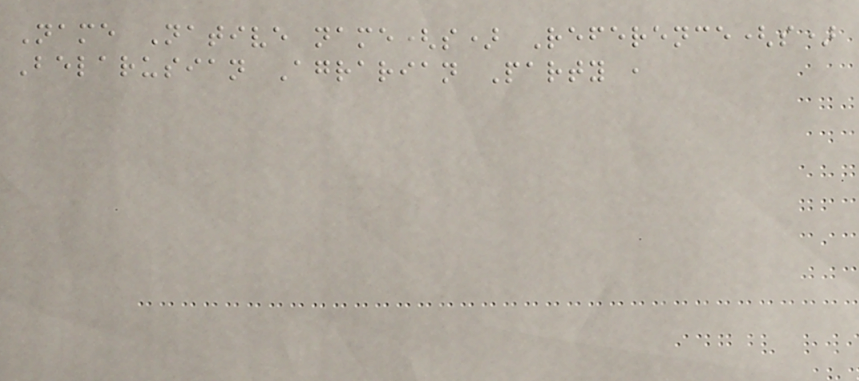Name Native name(s) Reference(s)
Belarusian Agrarian Party ,
